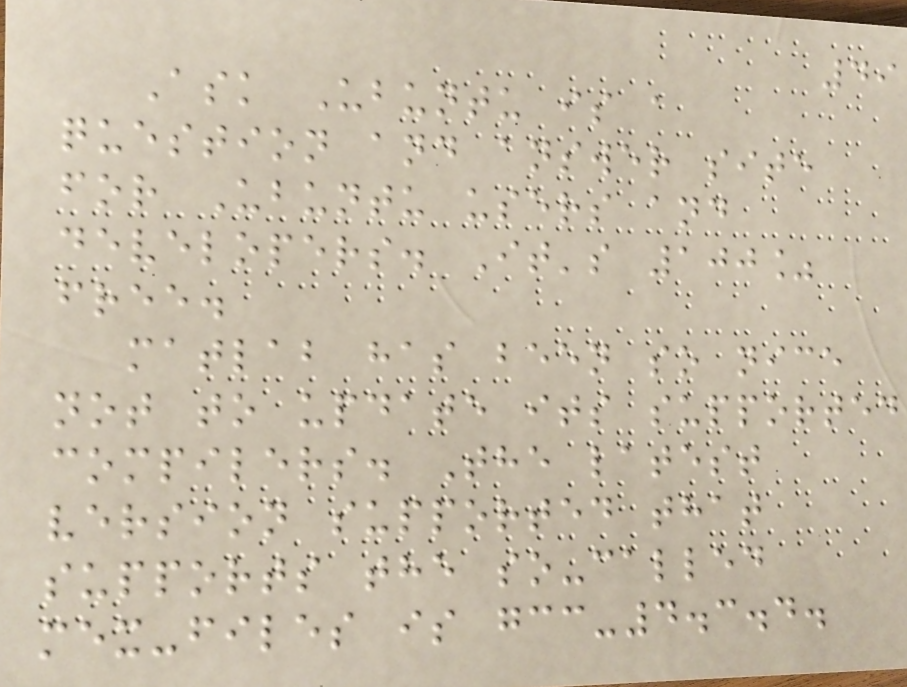49
Ask Ubuntu is a
question and answer site
for Ubuntu users and
developers. It's 100%
free.
matlab has been so nice
not to update its supported
compilers. The latest
version supported that
supports the so-called
mex-files is gcc-4.3.4.
